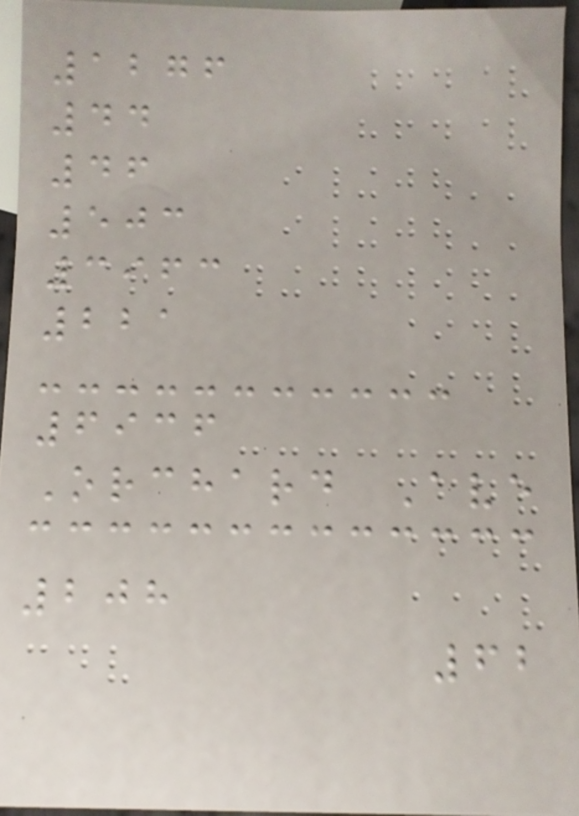1276
44
46
503
3963
221
6936
Orchard Ave
208
62
